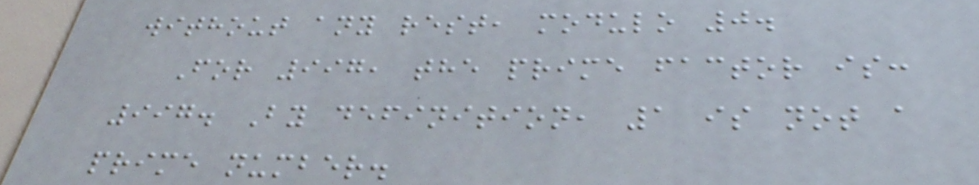without any rest, modulo 0.
For 997, the prime factor is:
997. By definition, 1 is not a
prime number.
